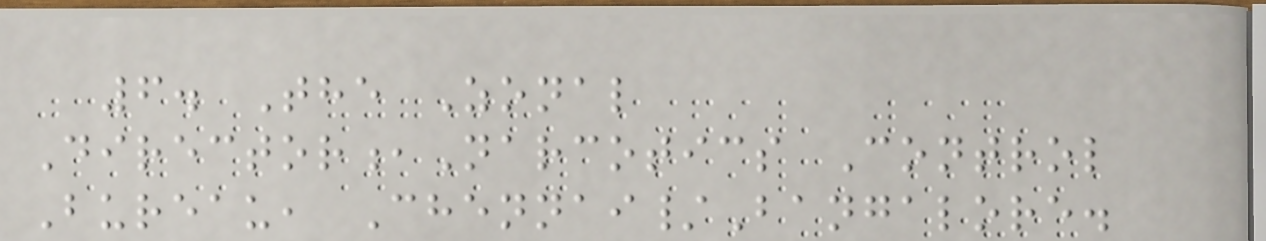6. The Zonal
Director,Narcotics Control
Bureau, Chennai/Bangalore.
